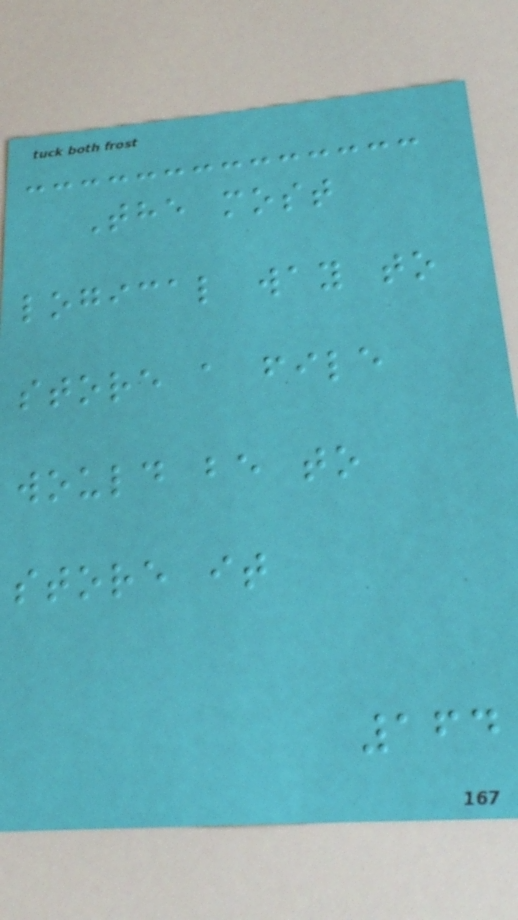The most
logical way to
store a file
would be to
store it
164
